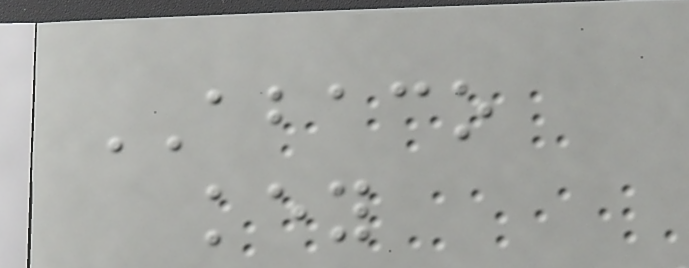ABACO
key
